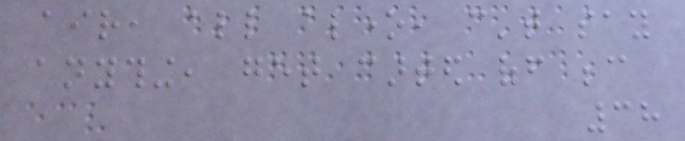air, all alone, can't say
anything, get carted off because
38
